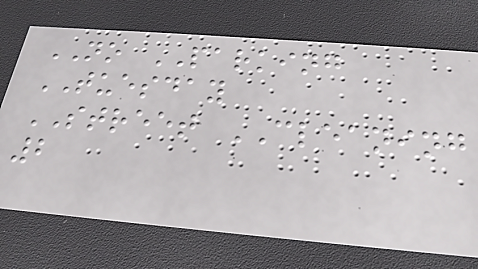NO PARKING
TUESDAY
STREET CLEANING
2
